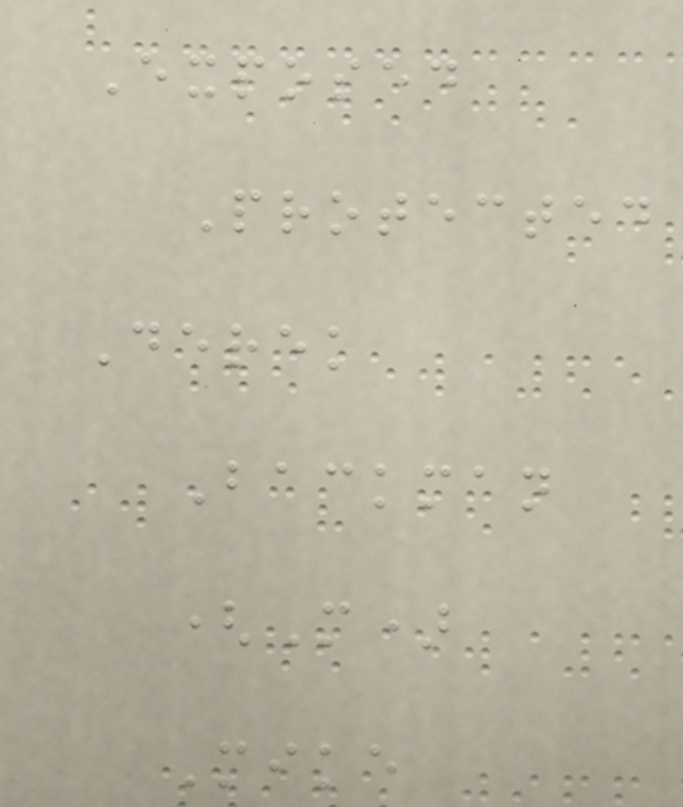Exposed
Protected
Derek
Backman
(M)
Mike
